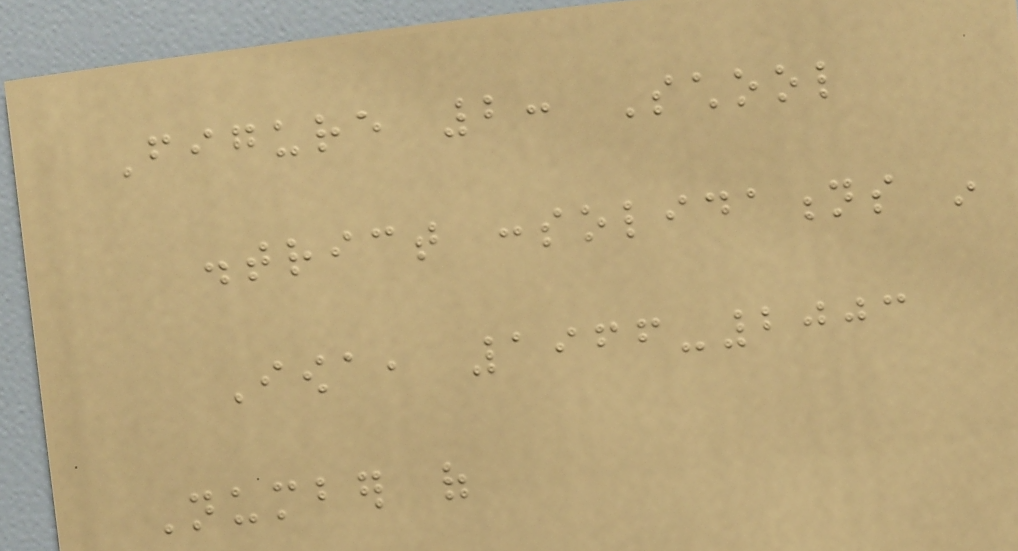Figure 2: School
district consolidations in
Iowa, 1966-2003
Number of
